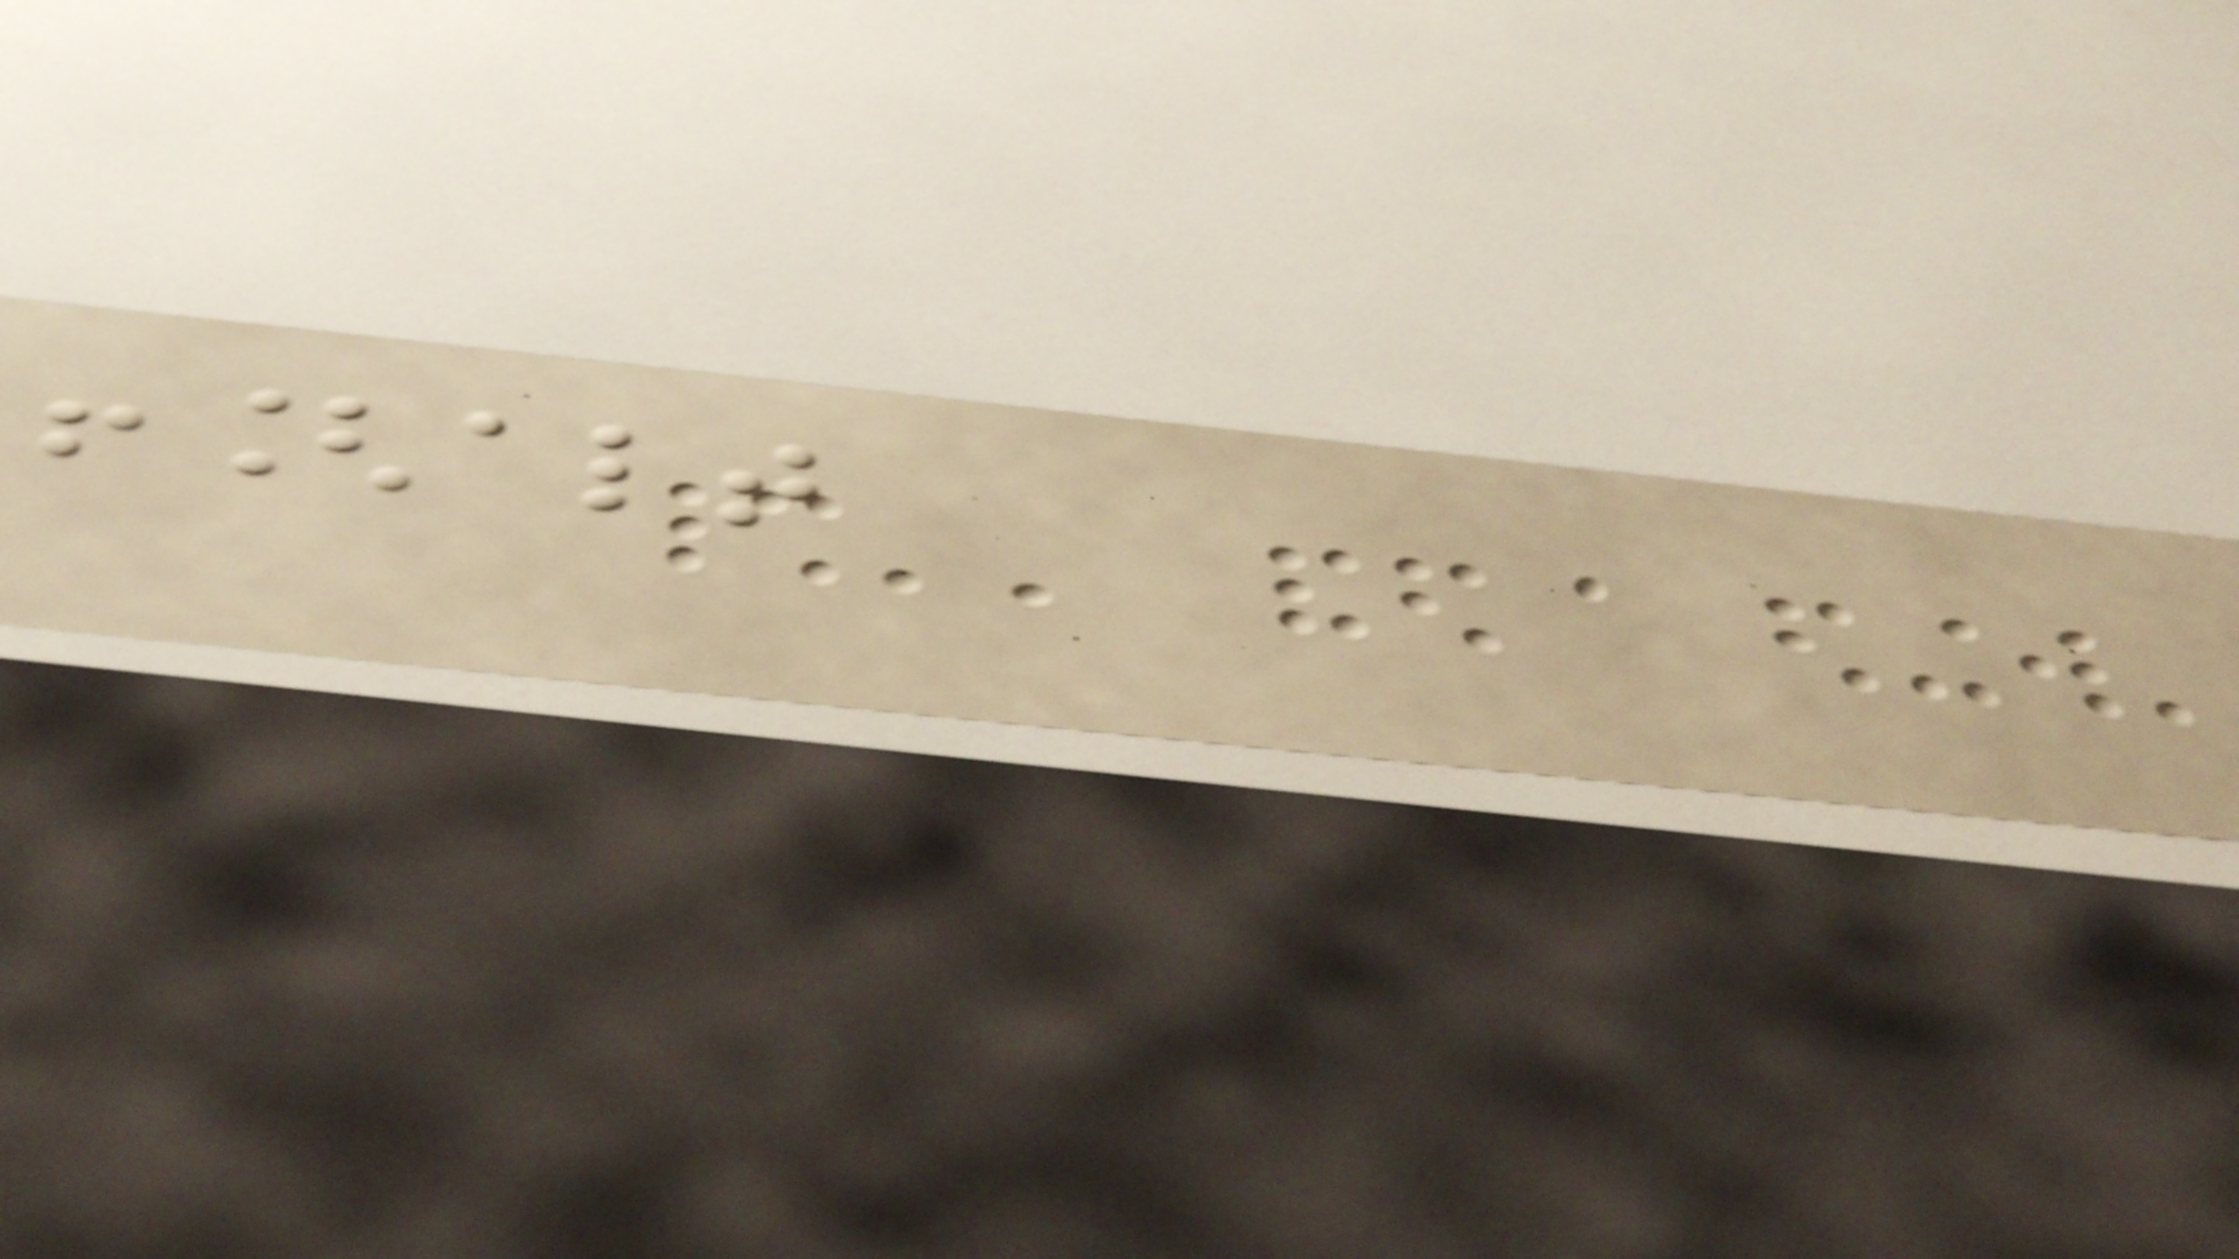![alt
